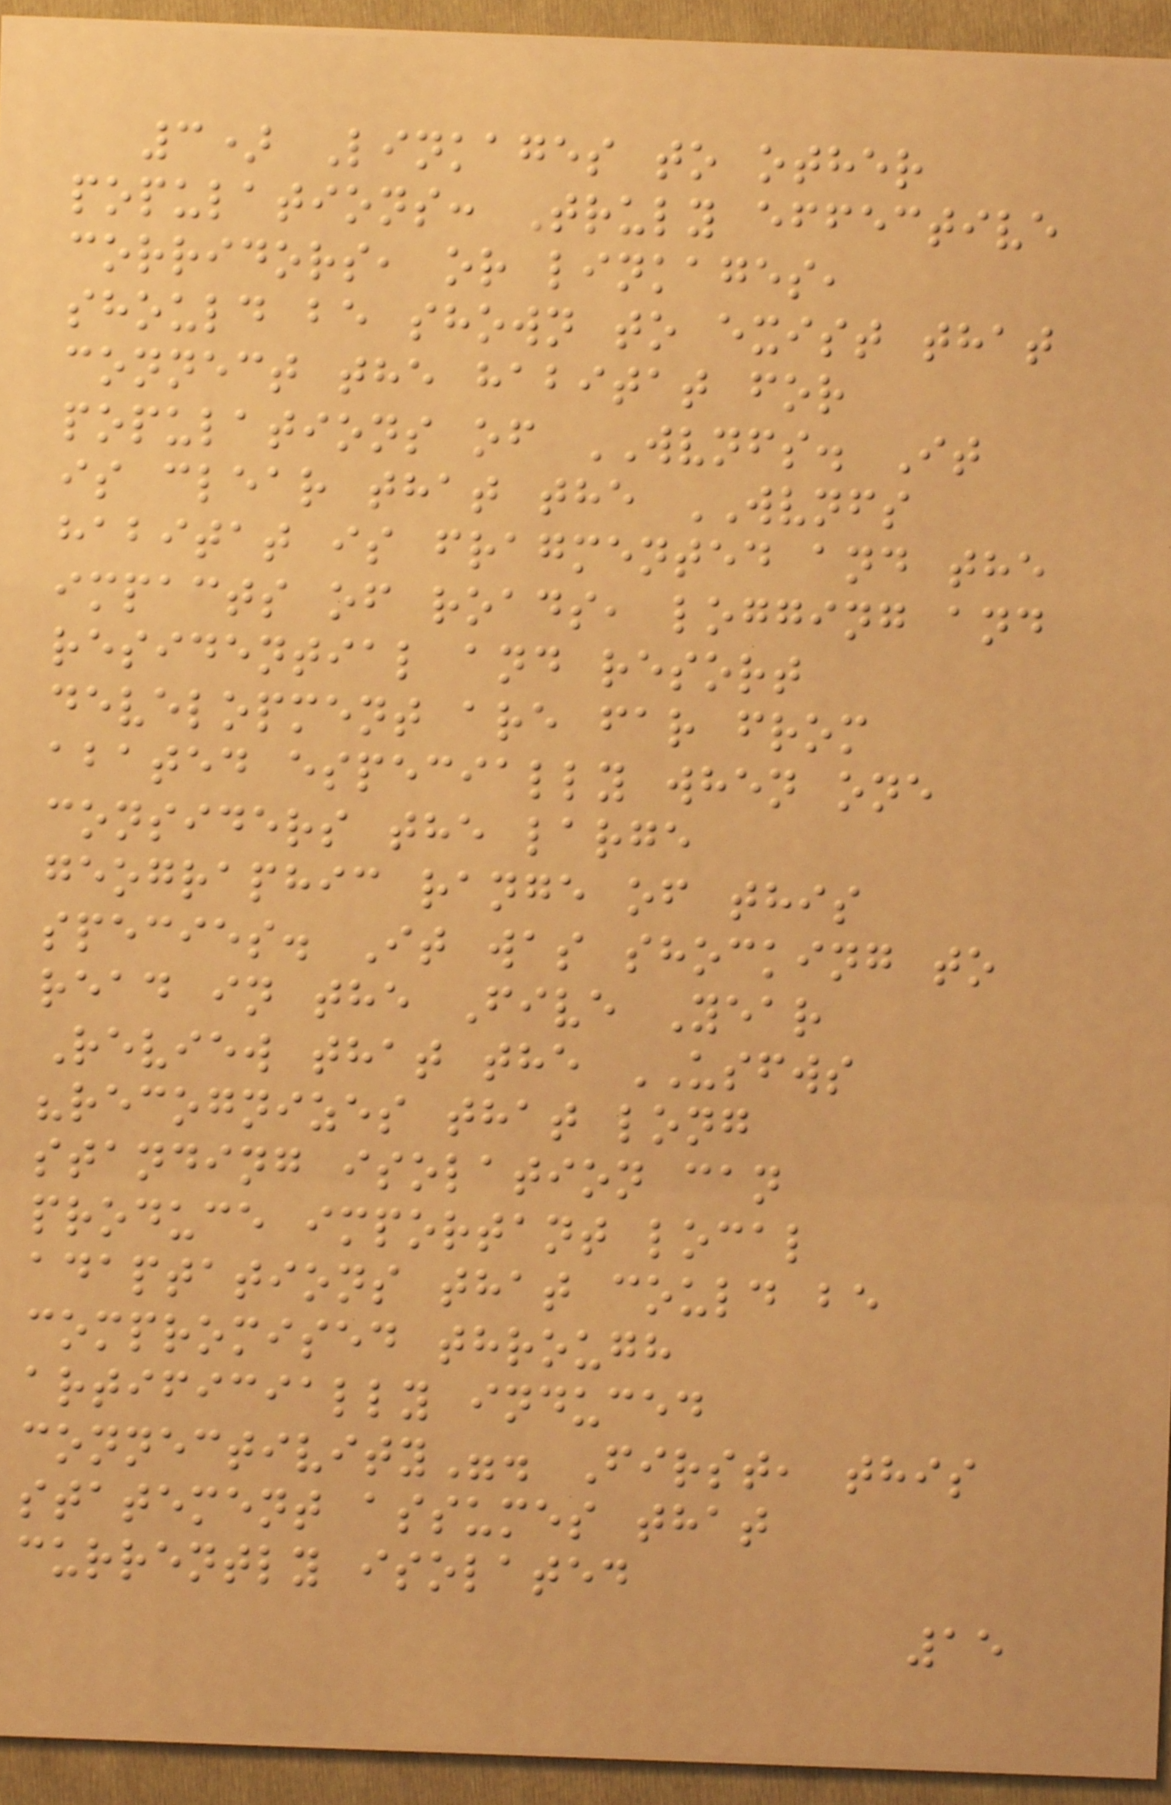3) Linkages to other
populations: Truly effective
corridors, or linkages,
should be shown to exist that
connect the habitat for
populations of WVNFS. It
is clear that the WVNFS
habitat is fragmented and the
impacts of roads, logging and
residential and resort
development are far from
abated especially when one
considers the large
geographic range of this
species. It was shocking to
read in the Five Year
Review that the USFWS
"recognizes that long
standing isolation can
produce important local
adaptations that could be
compromised through
artificially induced
connectivity". First, this
statement assumes that
currently isolated
15
